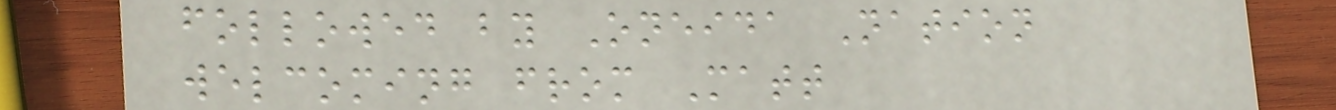followed by Oneida Nation
welcoming from Matt
